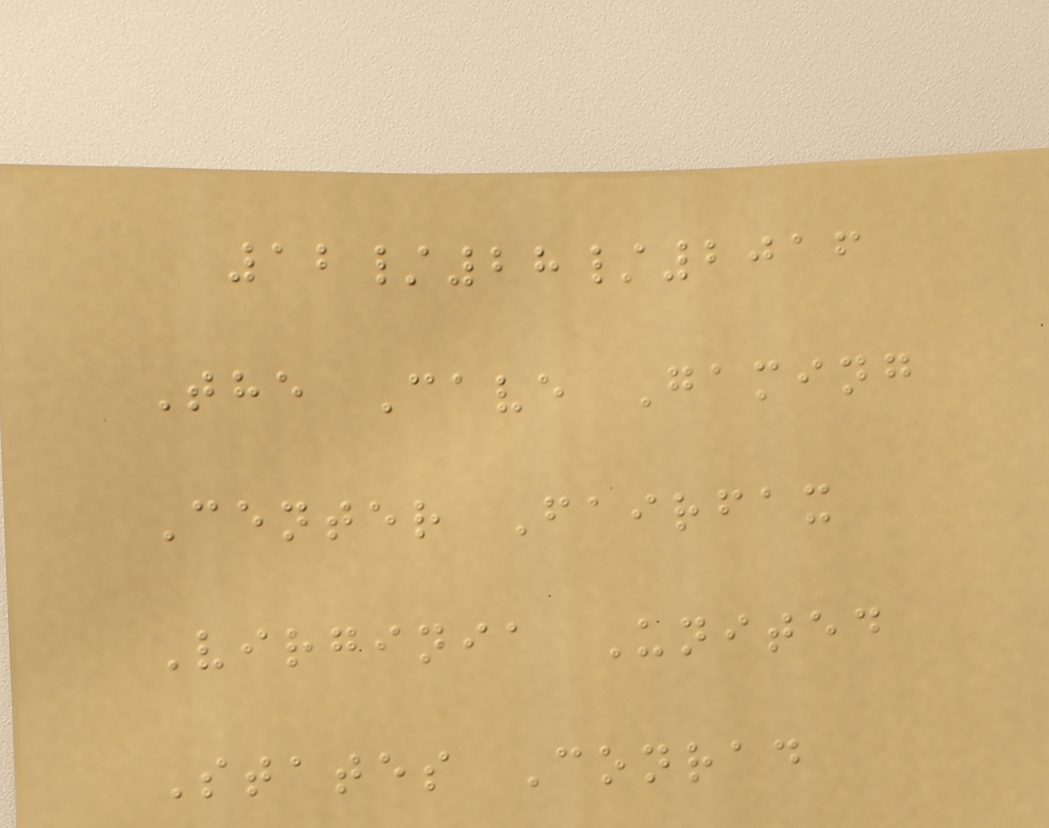12/28/2016
The Cave Gaming
Center Fairfax
Virginia United
States Conrad
